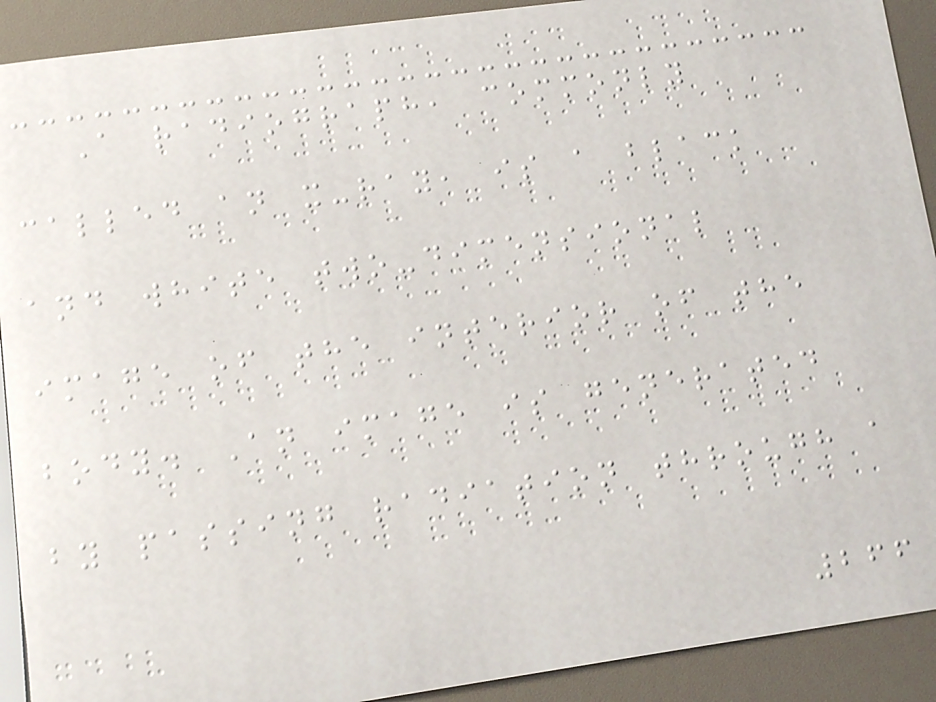A radiograph, commonly
called an x-ray, is a black
and white two-dimensional
image of the interior of the
body. An image is generated
by passing radiation through a
266
